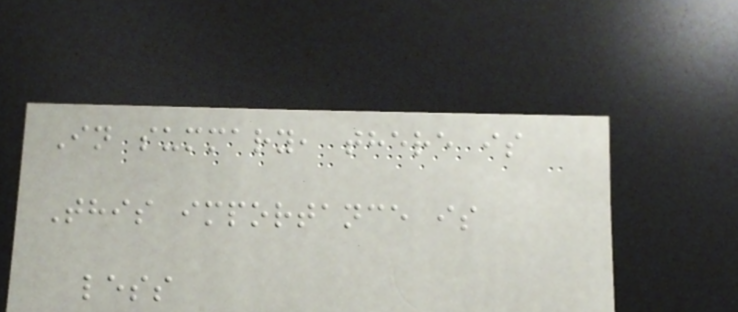In summary, there is
This importance is
less
